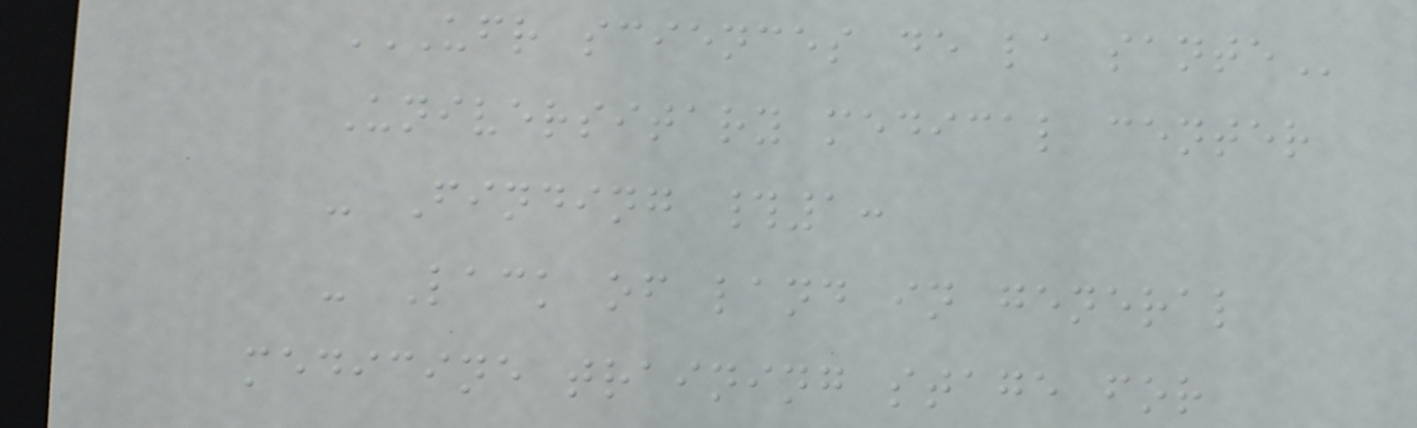UFR SCIENCES DE LA SANTE
Universitary medical center
- Finding #1:
- Lack of land in general
medicine training stage for
